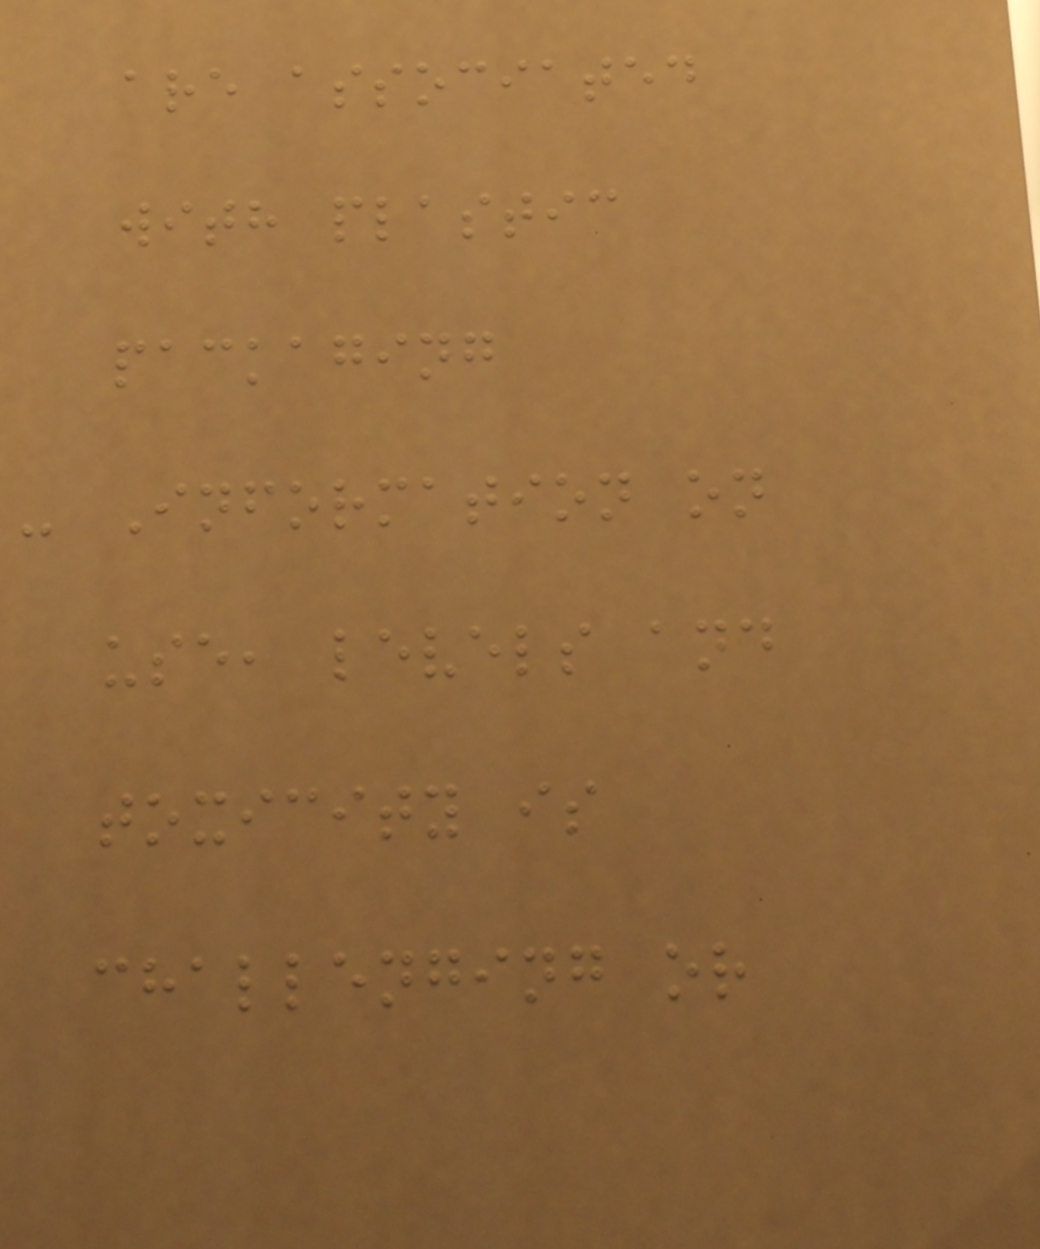are associated
with plastic
packaging
- Information on
use, levels and
toxicity is
challenging or
